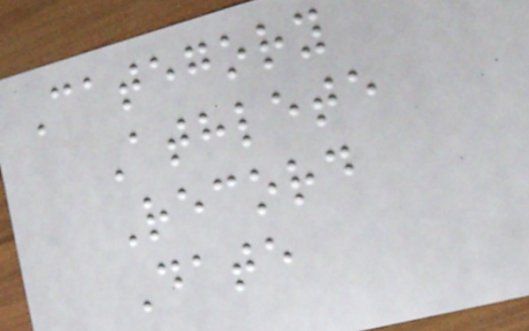Category
Athlete
Record
Date
